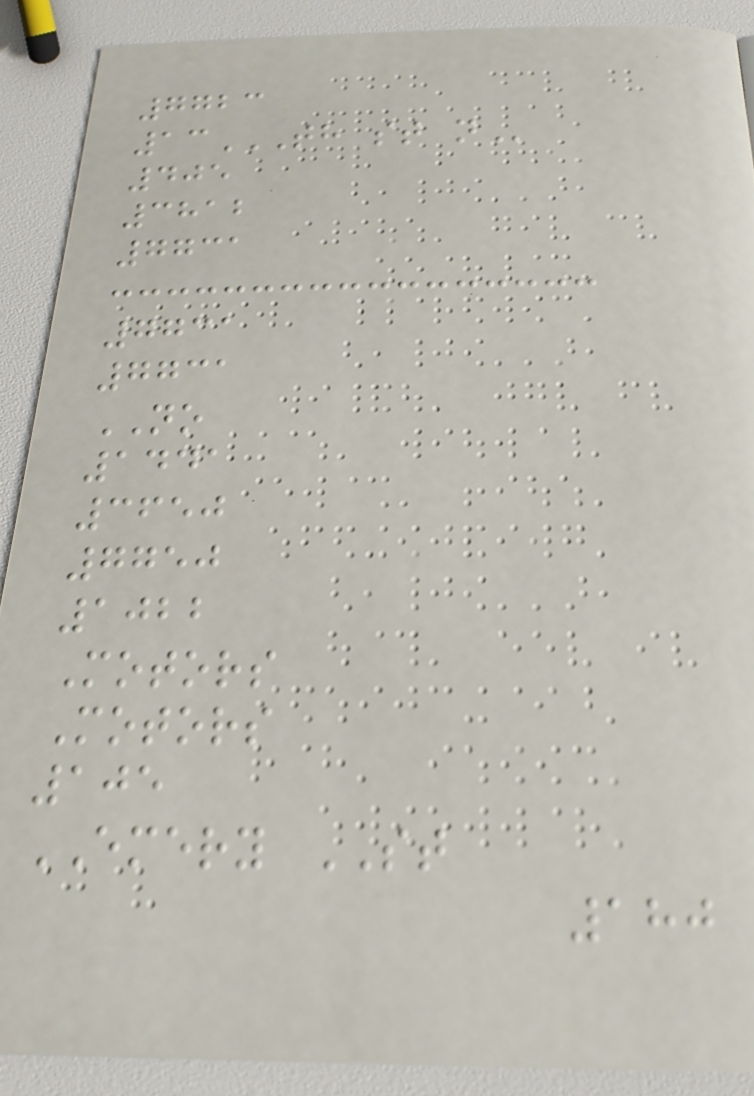7723
13TH ST N
405
3812
7731
7731
7731
NO
1441
3650
7750
1022
Motors
Motors
105
EMERY ST
180
